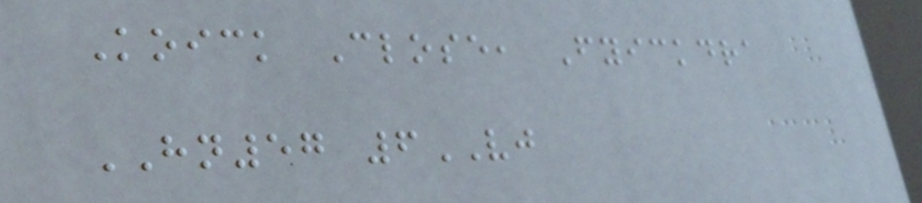Koick Close, Fyickdra
HN57 6VJ
